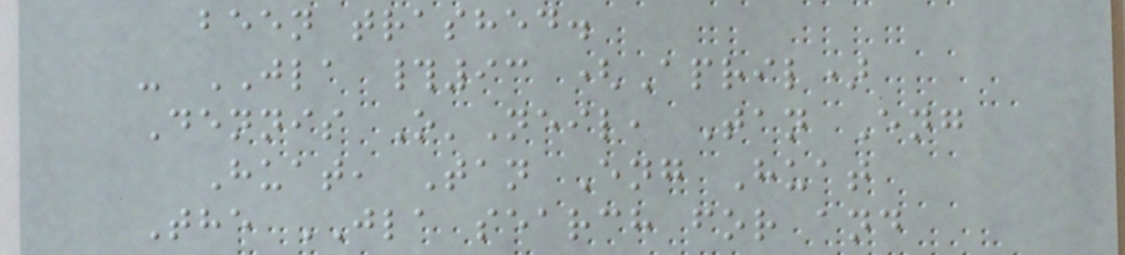been trashed.
- JLA #93 (April)
Dennis O'Neil, Tan Eng
Huat, Tan Eng Huat
The JLA search for and
